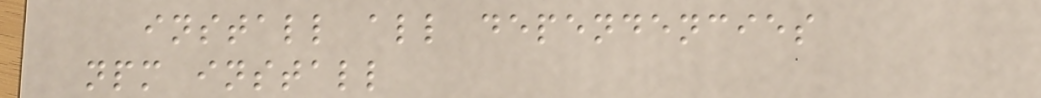install all dependencies
npm install
